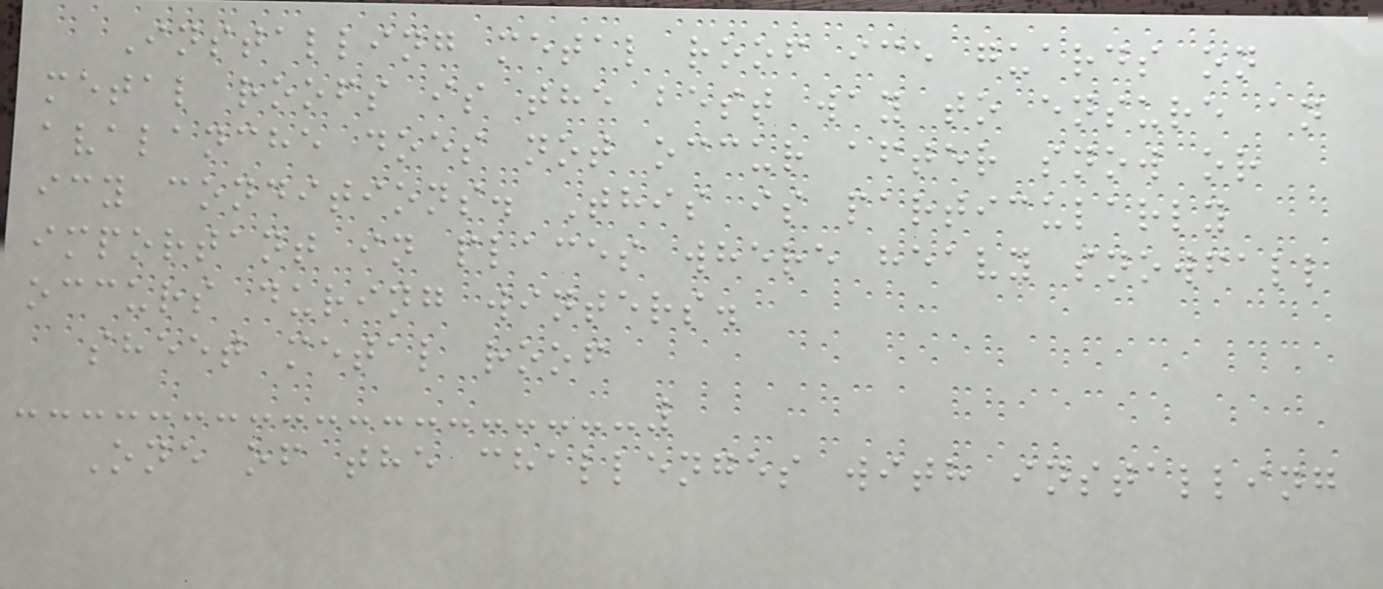Installing metal roof ice guards on
metal roofs is the best way to ensure an
avalanche does not occur after snow or
icy conditions. This is particularly
important in places where heavy snowfall
occurs during winters.
sheet metal roof
One of the challenges with installing
